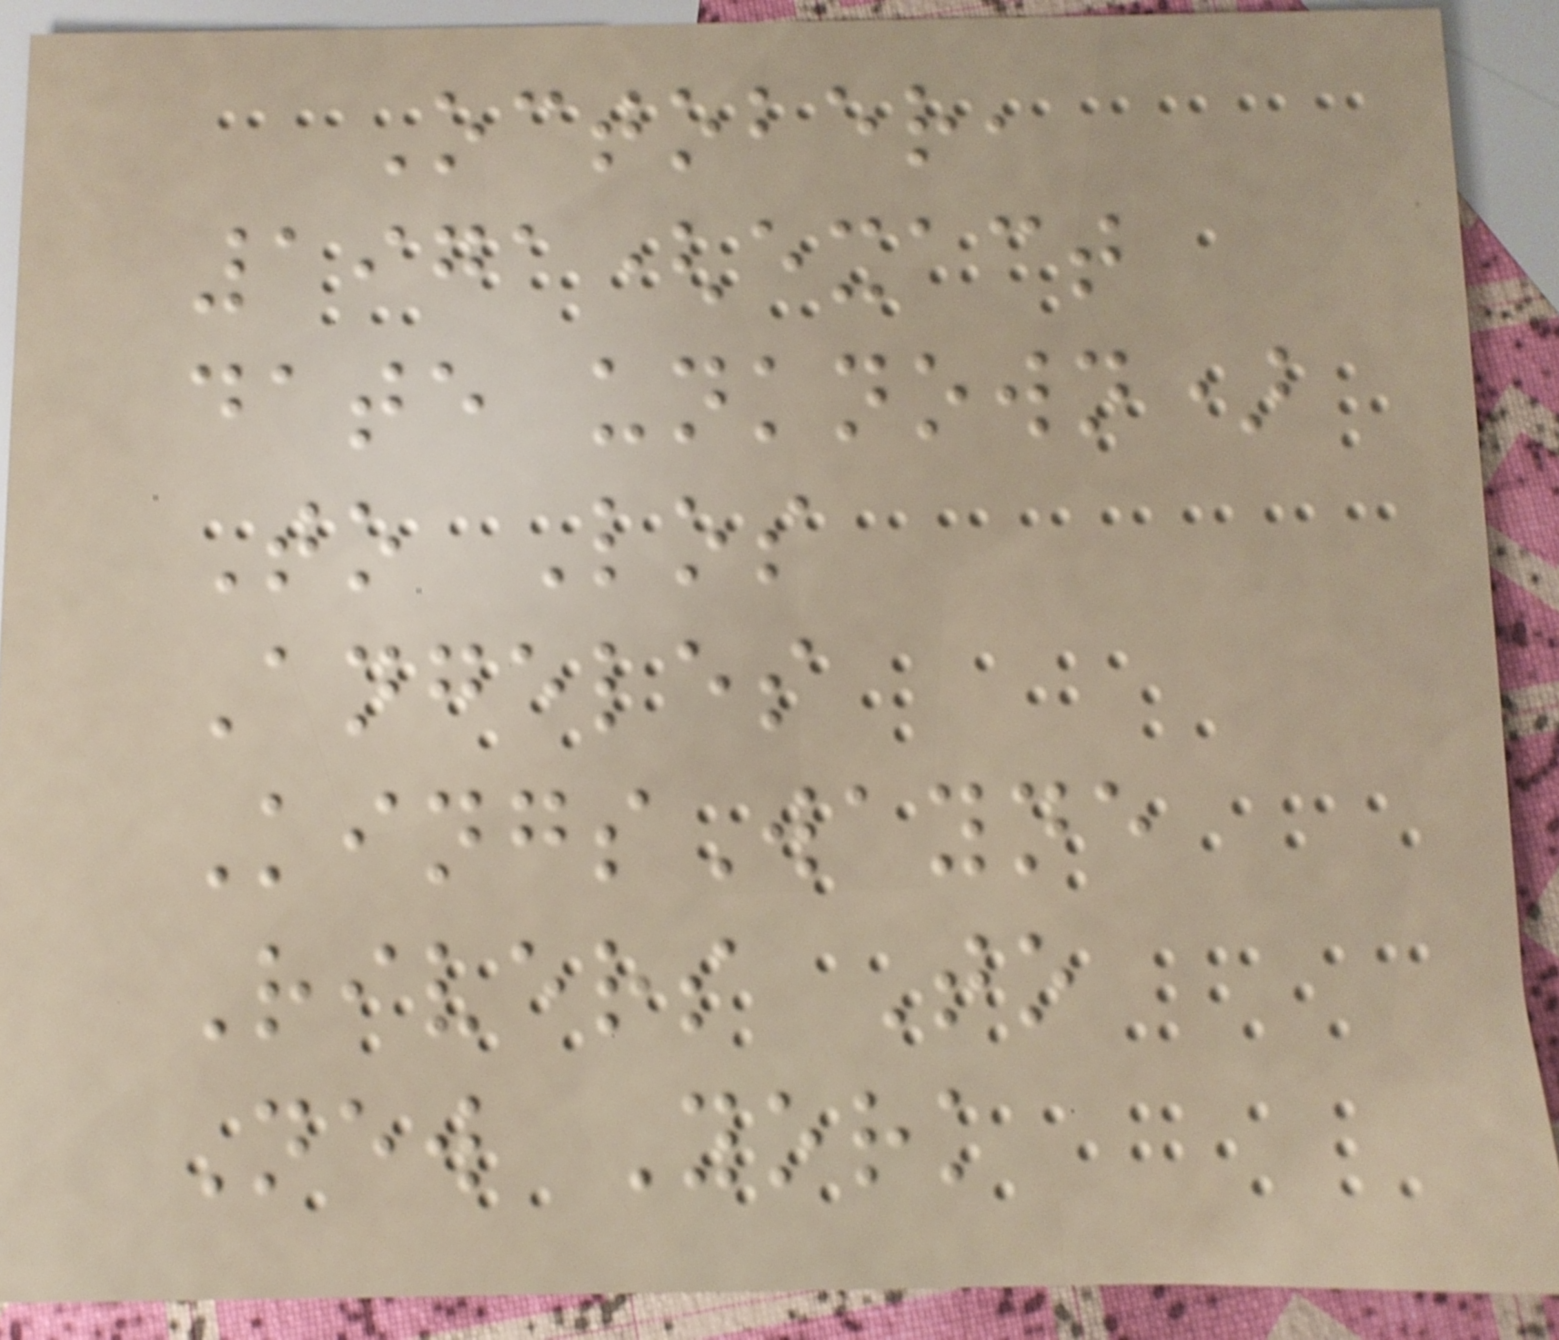October,
1971(exact
date unknown)
To Los
Angeles
KingsWayne
Rivers To
New York
